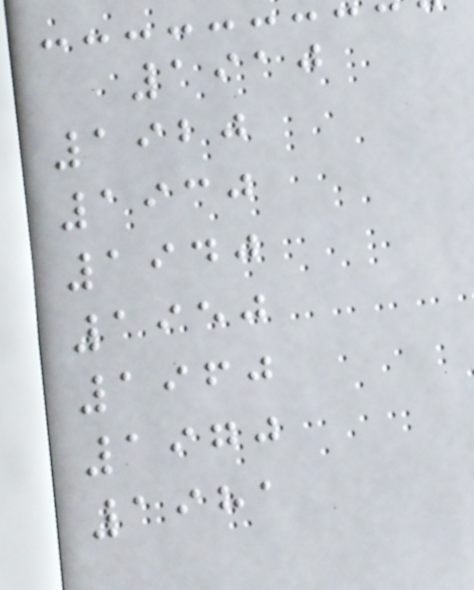1910
1920
1930
1940
1950
1960
1970
1981
